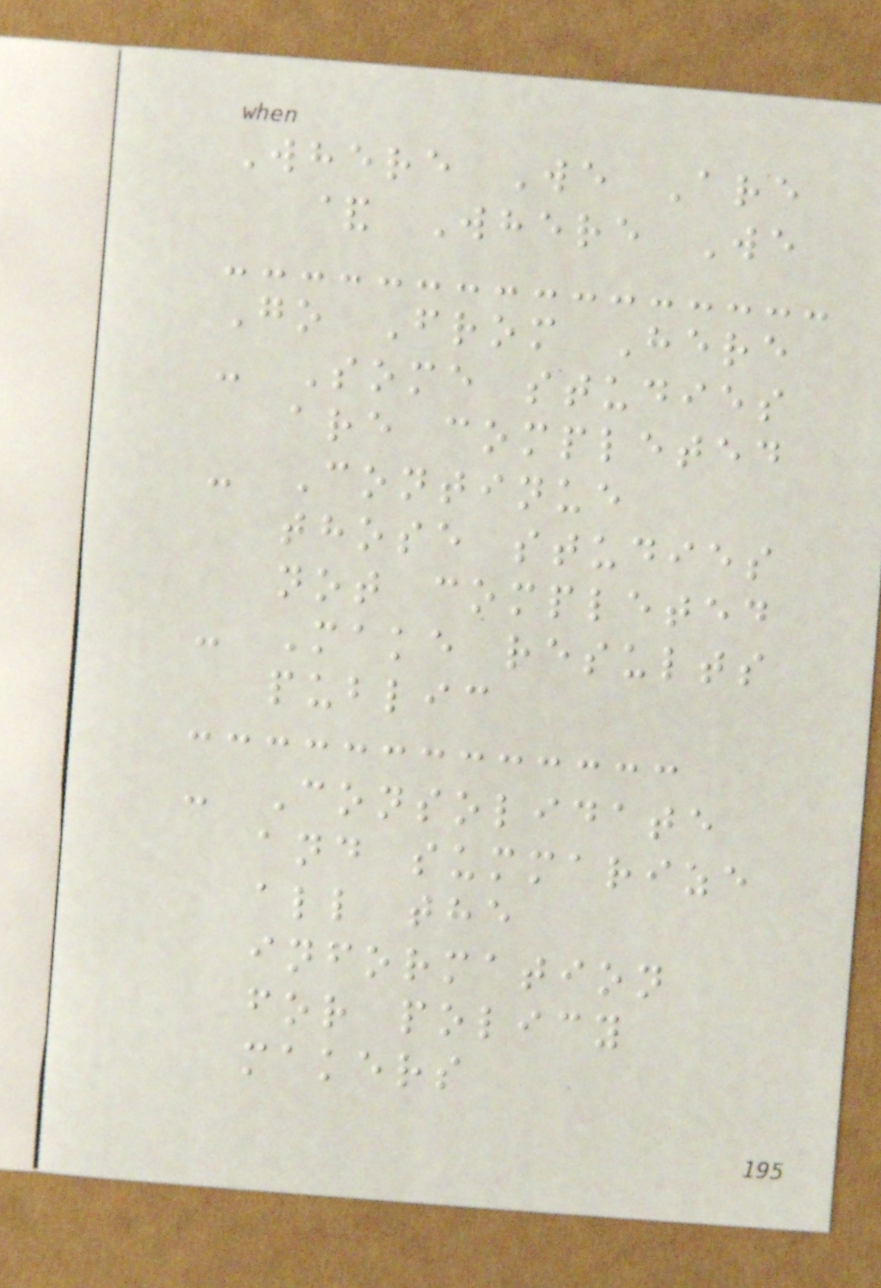Where We Are
& Where We
Go From Here
- Some studies
are completed
- Continue
those studies
not completed
- Make results
public
- Consolidate
and summarize
all the
information
for policy
makers
